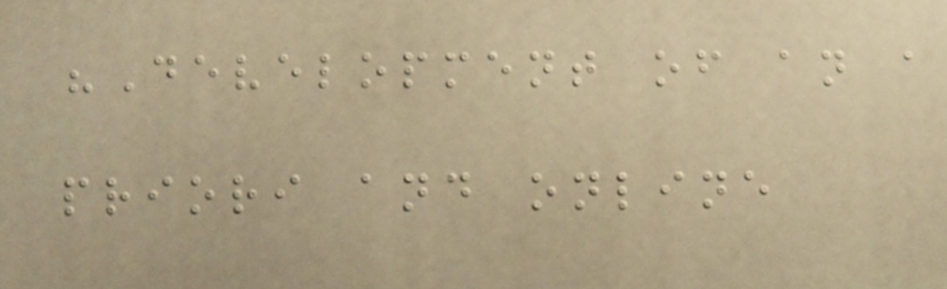"Development of an a
priori and online
